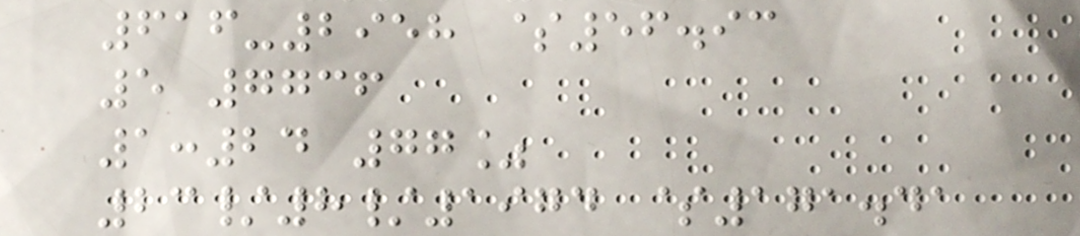616-2958 $56.93
5 7736
1:24 77%
23/8/1974 $171.41
